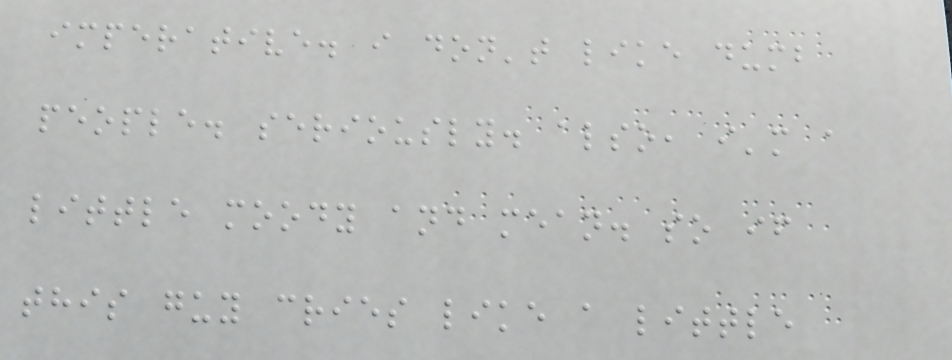imperative. i don't like dumb
people. seriously. also, i'm a
little moody and mean. so if
this guy cries like a little
